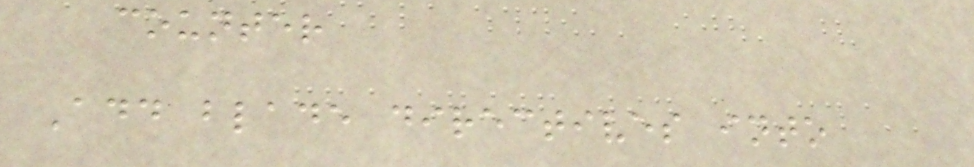counter
Add blade directives into
